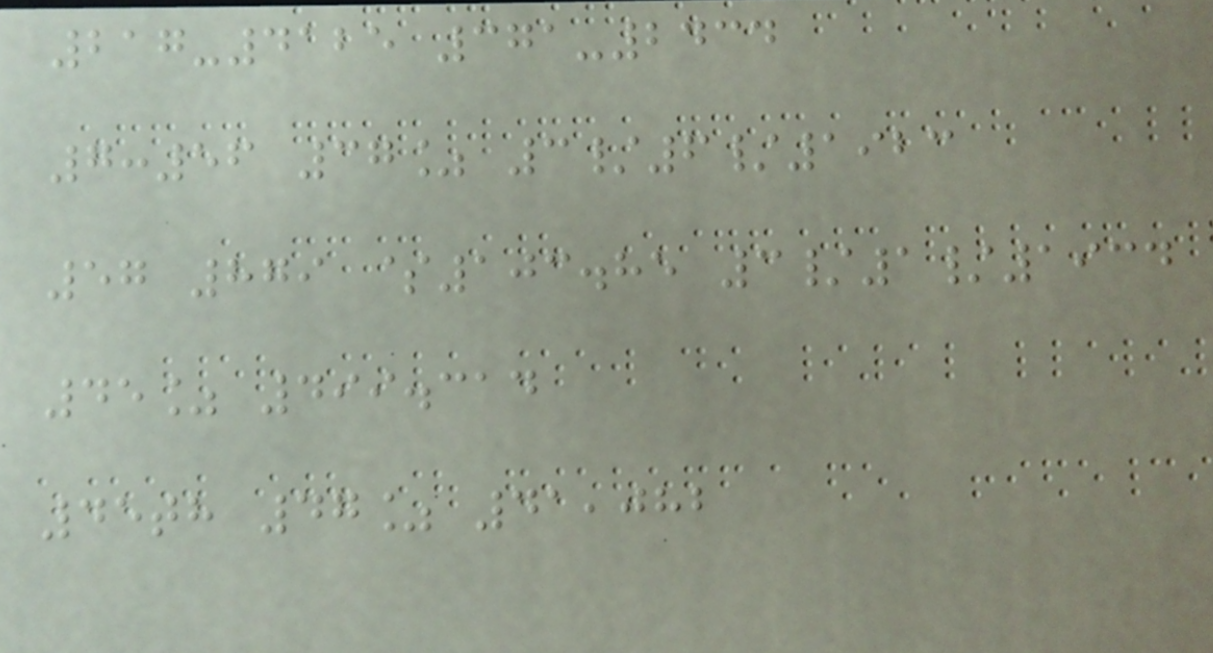217-4125 371-2434
7:56 37% 3/6/1923
57 879 $103.85 3/1/1934
45% 499.314
45th 47% 41,082
